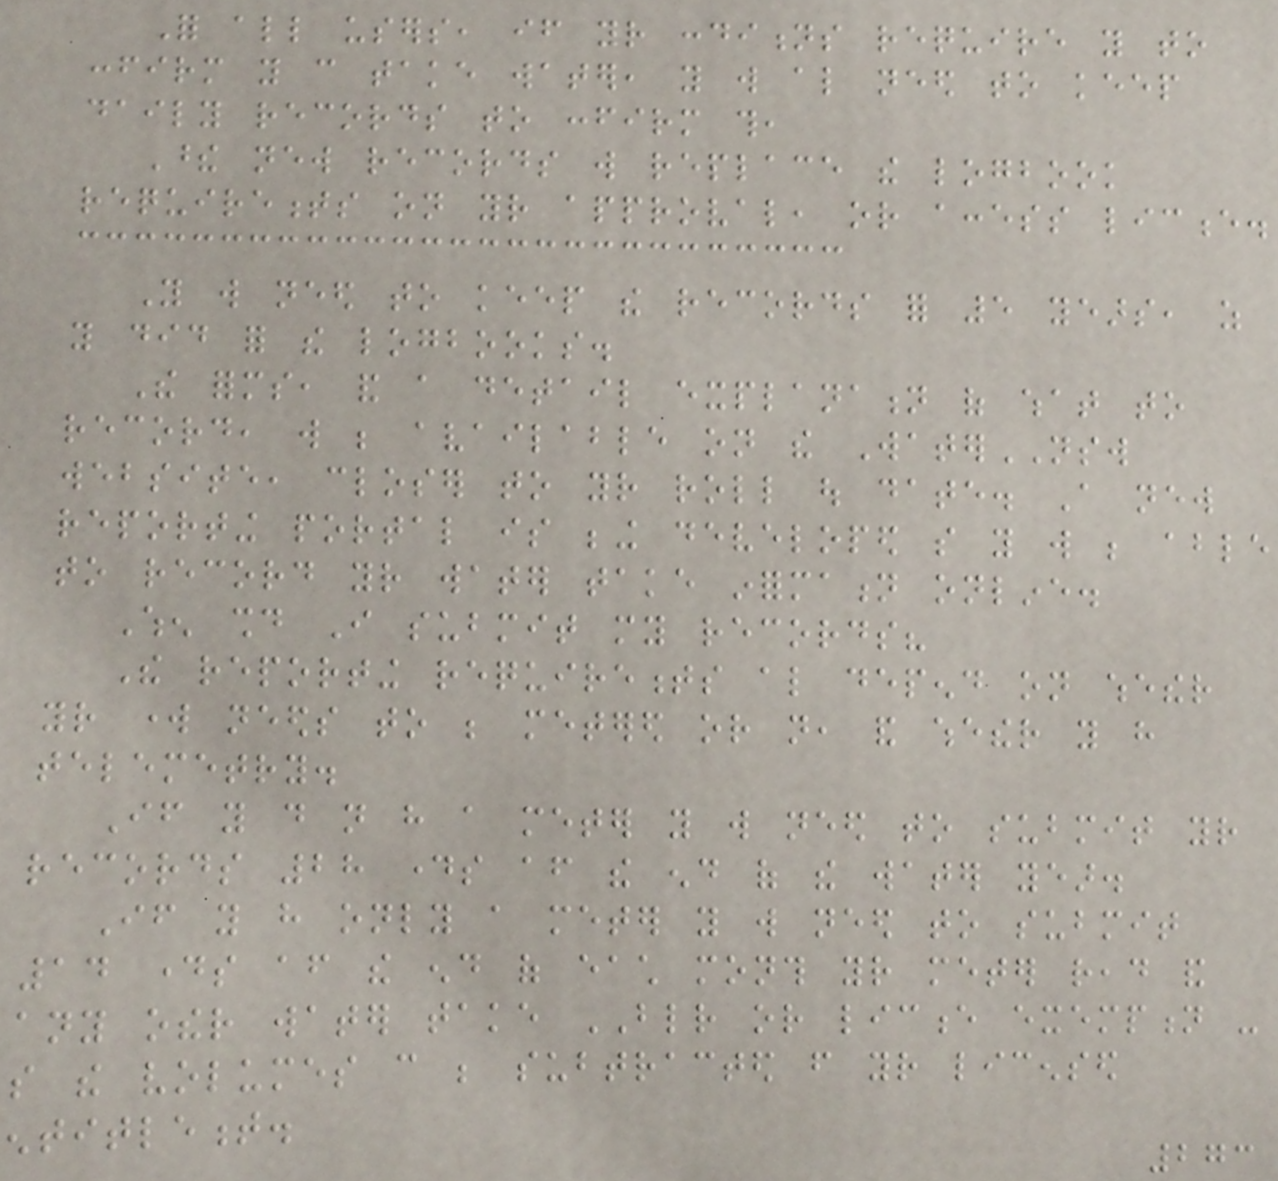For all users, if your conditions require you to
confirm you can take water, you will also need to keep
daily records to confirm this,
These new records will replace the logbook
requirements on your approval, or access licence.
You will need to keep the records for 5 years, as
you did for the logbooks.
The forms, and a detail explanation of what to
record, will be available on the WaterNSW
website, closer to your roll out date. A new
reporting portal is being developed so you will be able
to record your water take information online.
When should I submit my records?
The reporting requirements also depend on whether
your work needs to be metered or not, and whether you have
telemetry.
If you do not have a meter you will need to submit your
records 28 days after the end of the water year.
If you have only a meter you will need to submit
14 days after the end of each month your meter read and
any other water take BLR or licence exemption -
so the volumes can be subtracted from your licensed
entitlement.
273
